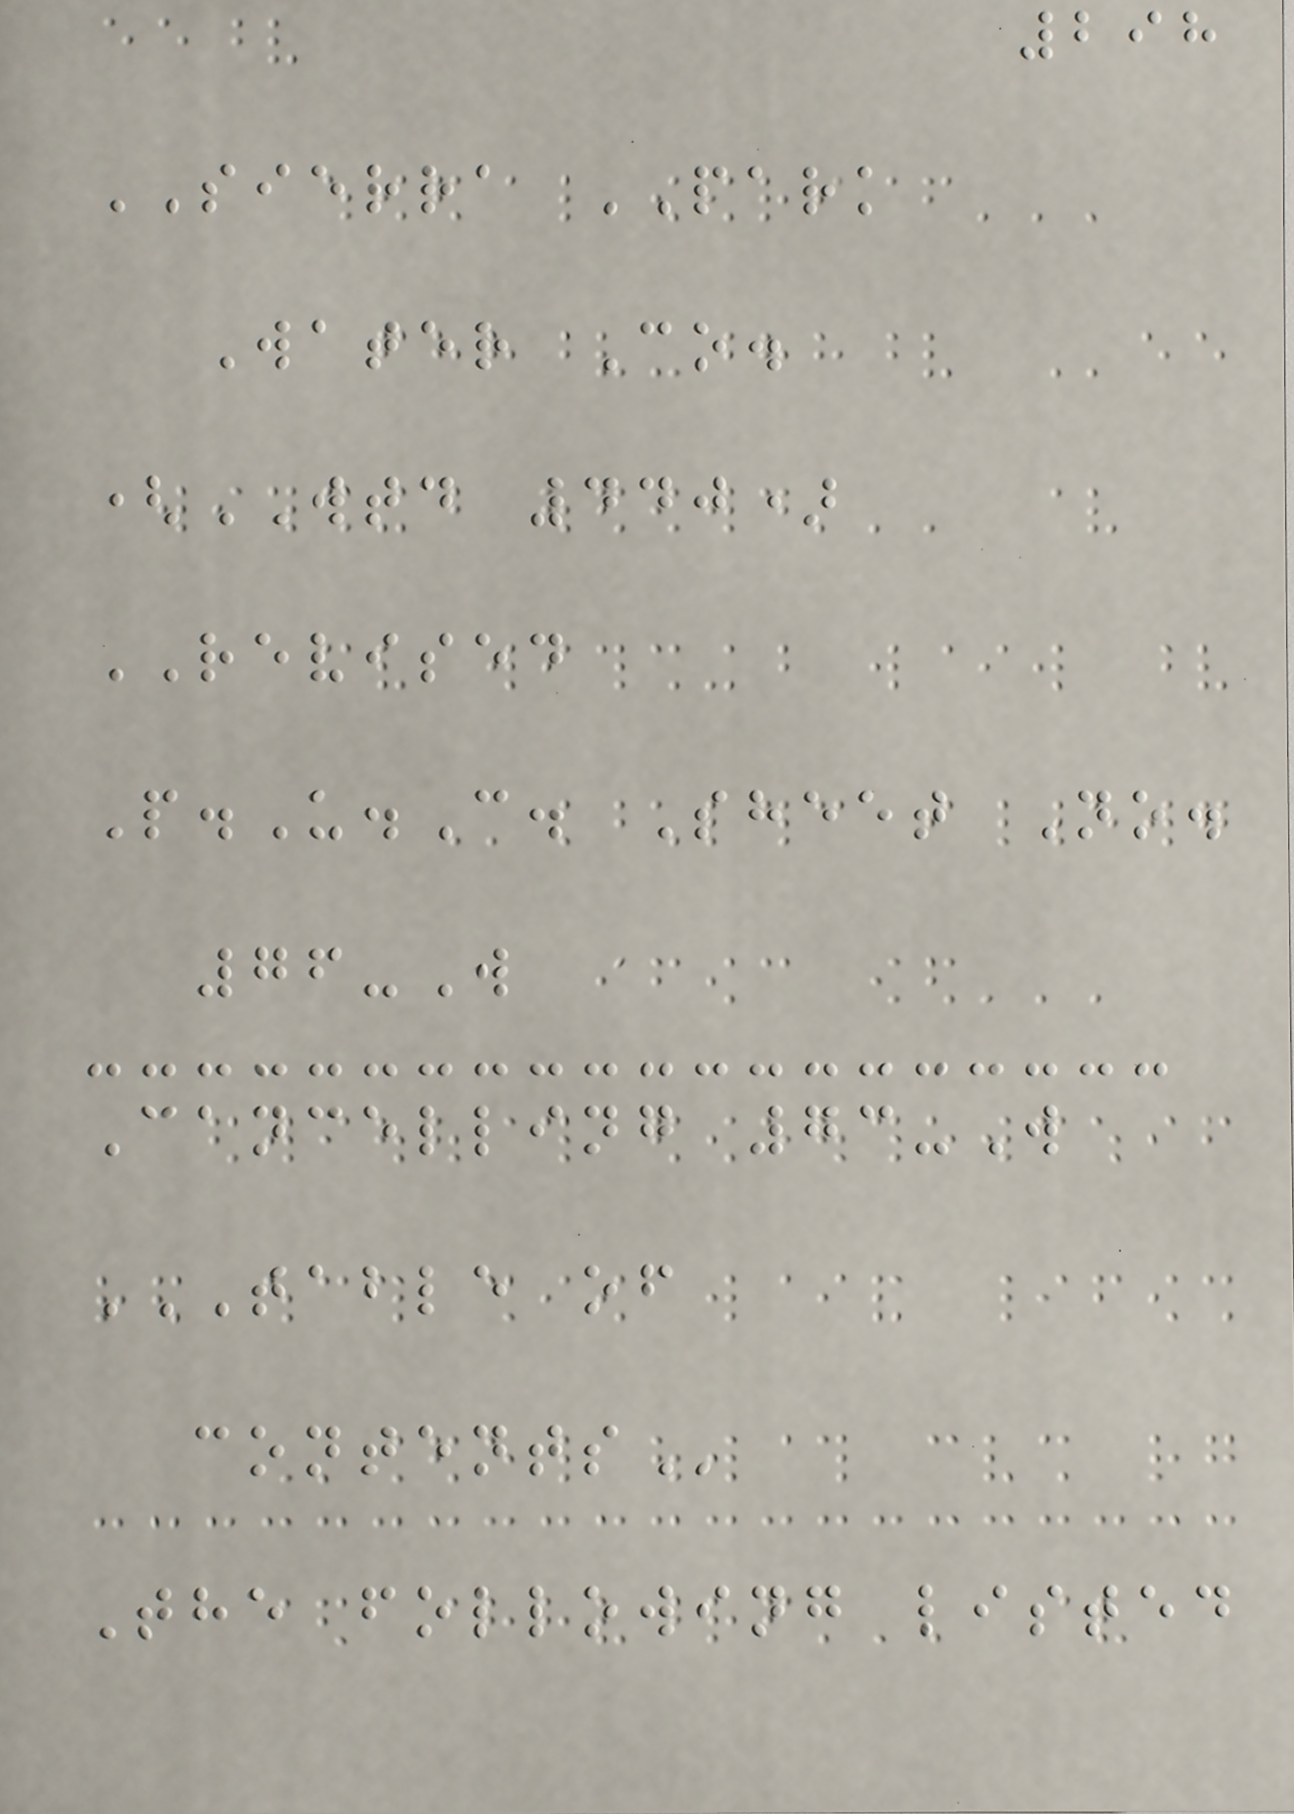298
SIERRA PARK
Water Co.
(WTD 440)
REVISED
P.U.C. Sheet No.
76-W
Cancelling 73-W
TABLE OF
CONTENTS
The following listed
